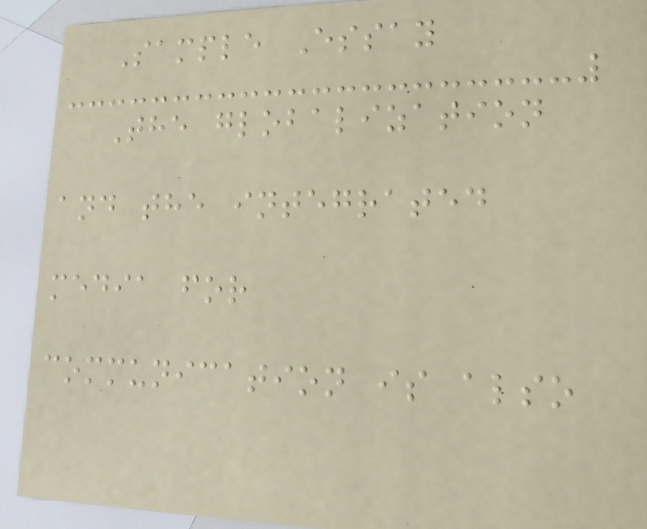Sample Essay
The globalization
and the integrated
media for
communication is also
